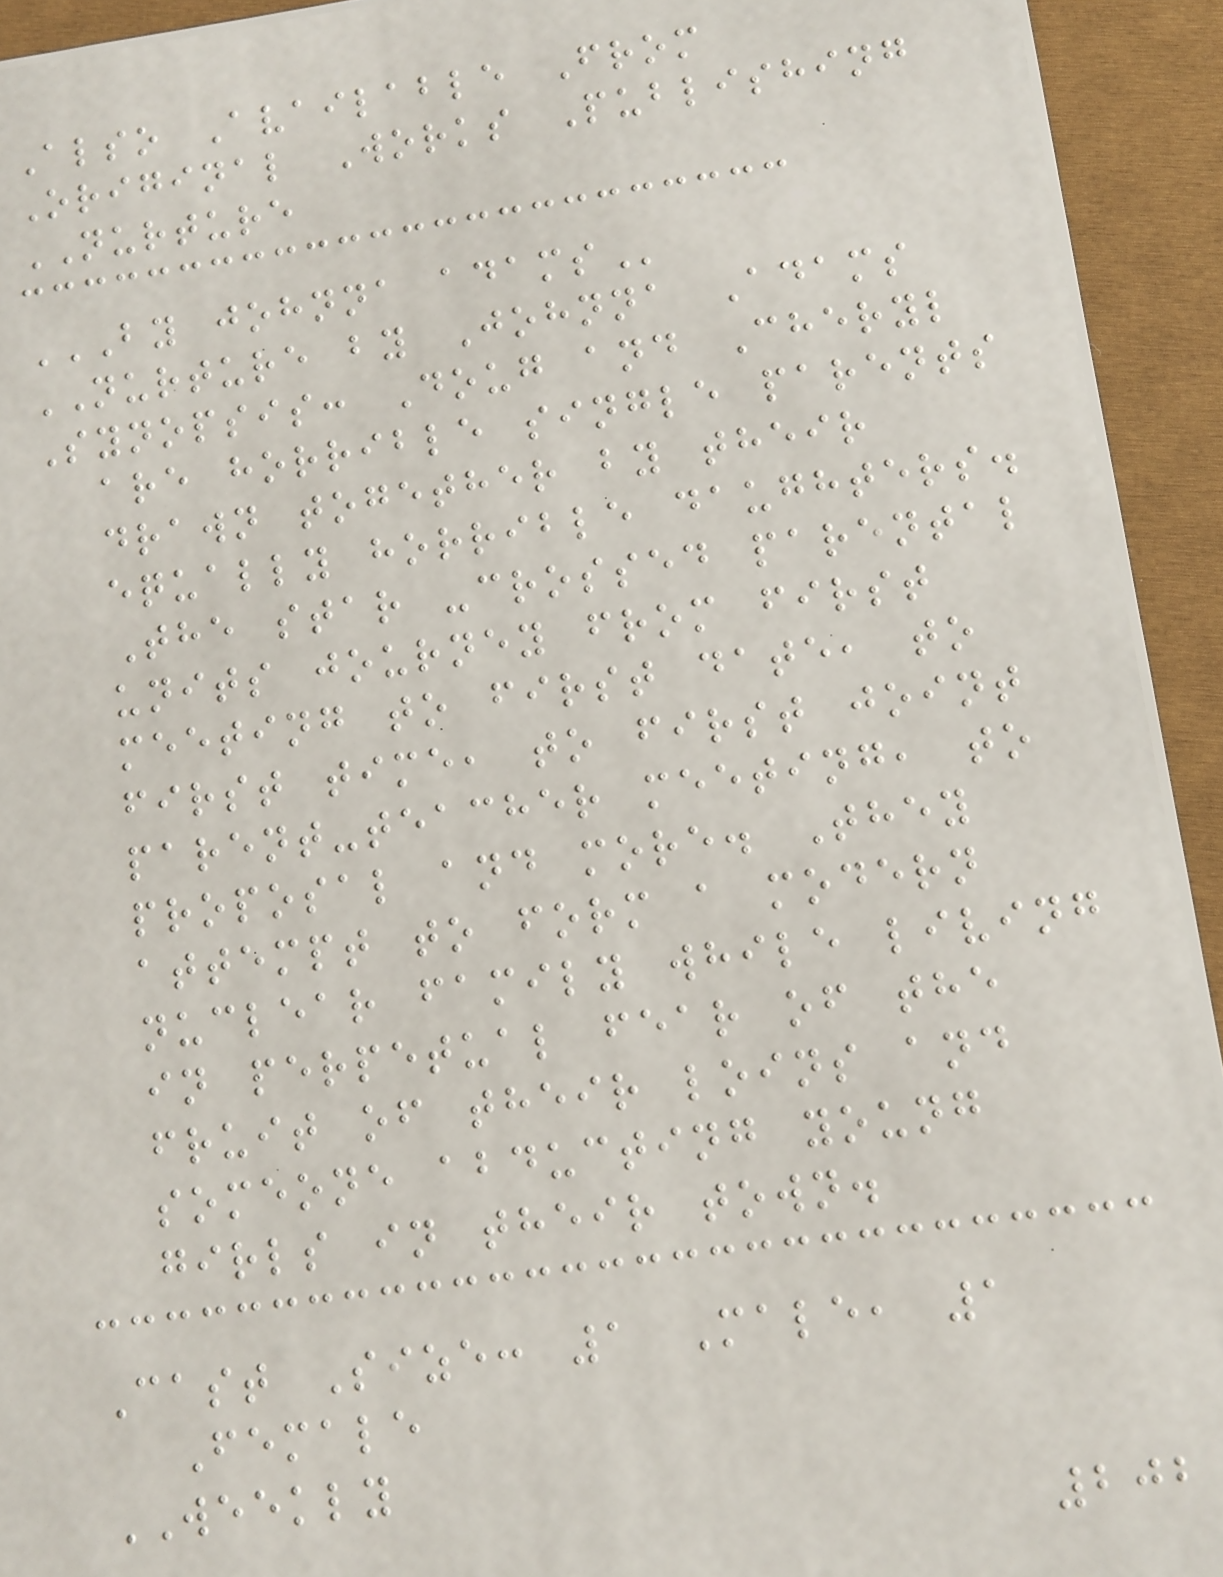Also Available From
Original Works Publishing
NURTURE
BY JOHNNA ADAMS
NURTURE by Johnna Adams
Synopsis: Doug and Cheryl
are horrible single parents
drawn together by their
equally horrible daughters.
The star -crossed parental
units journey from first
meeting to first date, to
first time, to first joint
parent-teacher meeting, to
proposal and more. They
attempt to form a modern
nuclear family while living
in perpetual fear of the
fruit of their loins and
someone abducting young
girls in their town.
Cast Size: 1 Male, 1
Female
WEEKLY
202
